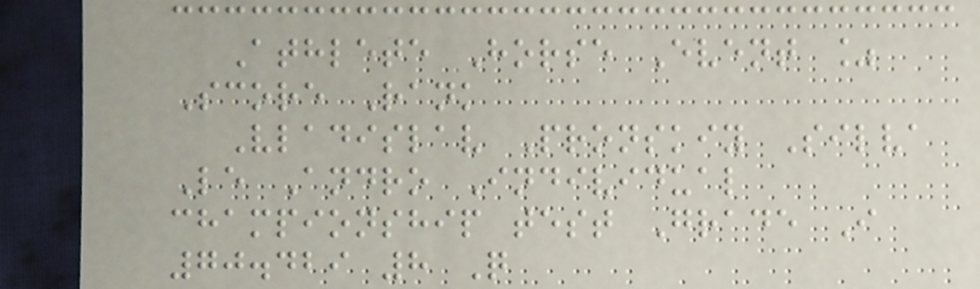Athlete Horse Event %
Score Rank
Vladislav Pronskiy Silva
Le Andro Individual
championship test Grade I
70.429 8 Q
